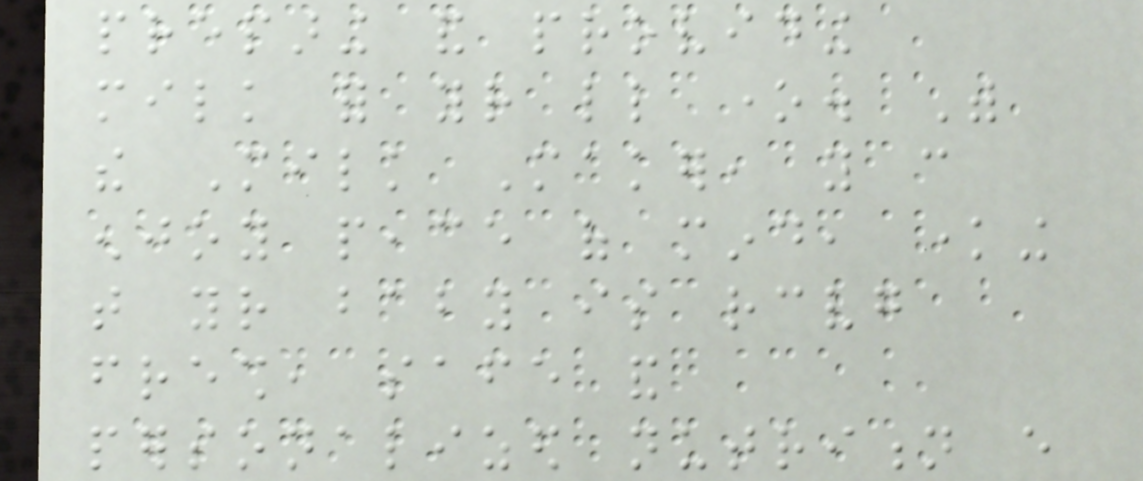preparing and providing
milk for your little one. With
the Milk Maker, you can
enjoy peace of mind, knowing
that your baby is receiving
fresh, safe and
personalized nutrition every
